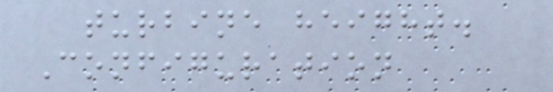turbine height.
Configuration
